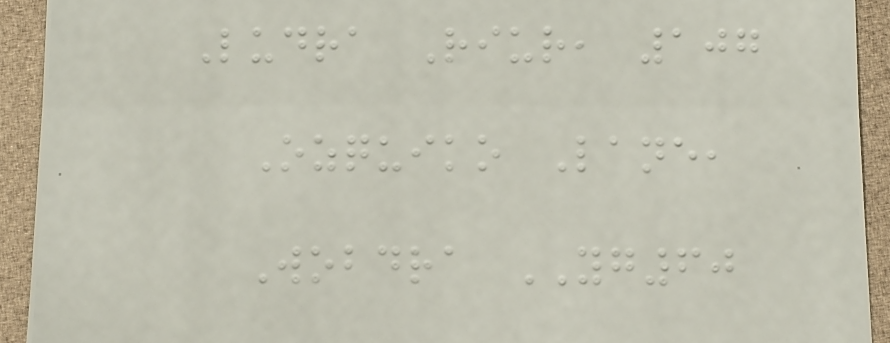Ludra Riur, 107
Ozquiko Lane,
Wobdra YG60
